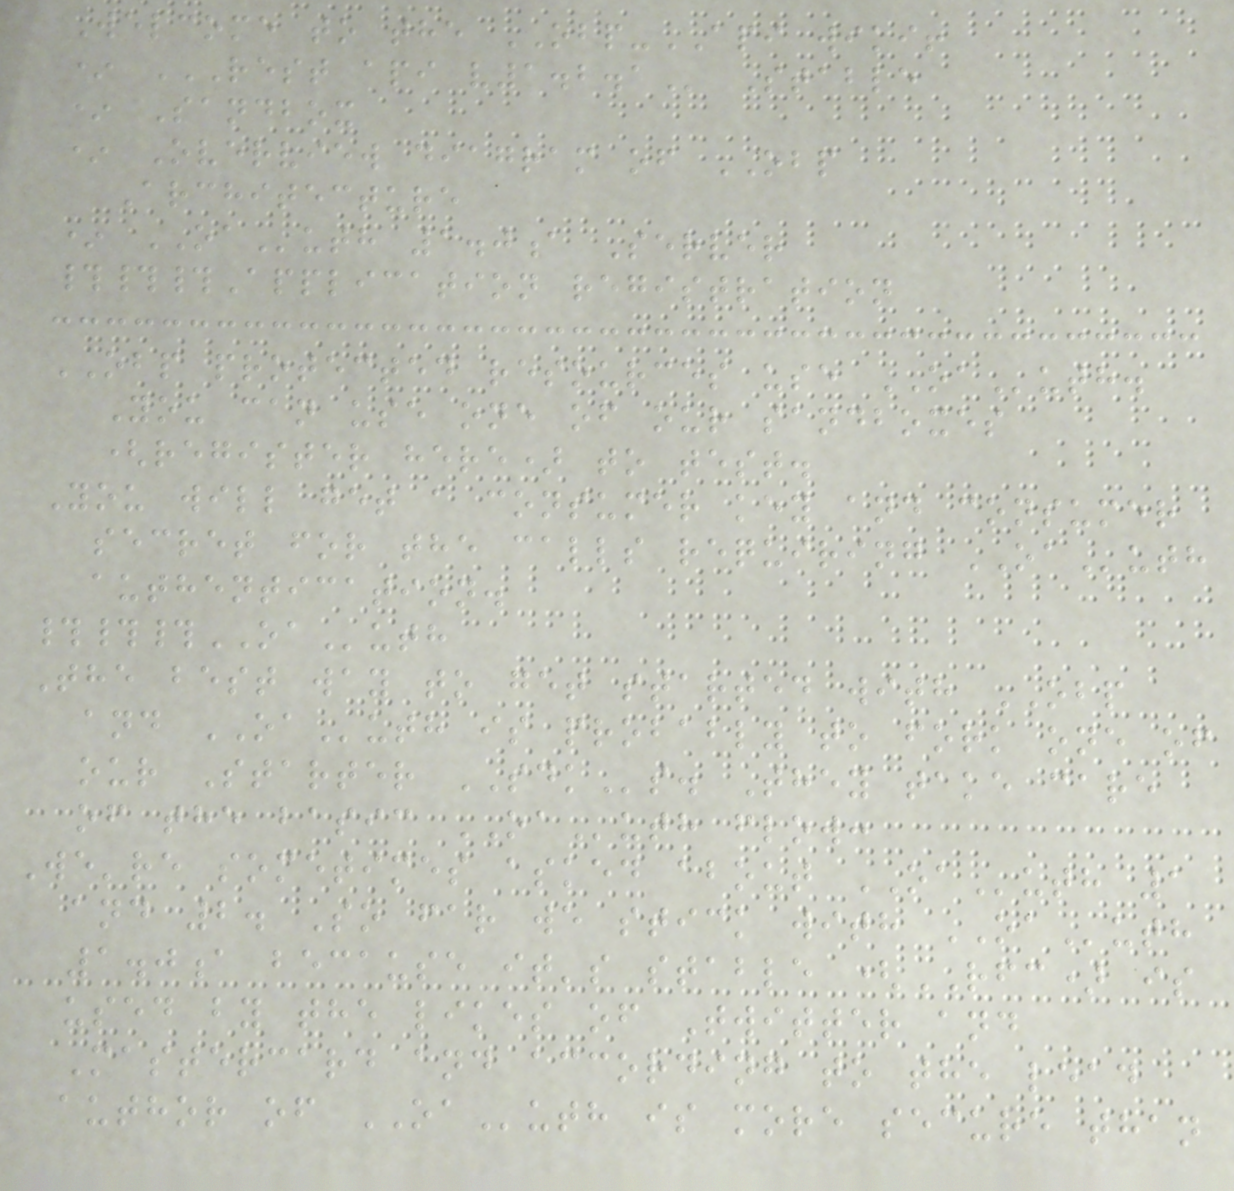Welcome to the OBP-API wiki!
* REST API V1.2.1 Stable
* Sandbox
* Overview diagram of OBP
Architecture
* OAuth 1.0a Server
###Application registration
OBP protected resources use OAuth.
You can use one of our sandboxes
(register here) to test.
You will get a consumer key and consumer
secret for the calls requiring OAuth
authentication.
###OAuth
The best way to get started with OBP
and OAuth is probably to fork one of
our Starter SDKs. They take care
of the basic OAuth flow:
We're sometimes asked about OAuth 1
and 2. So far we stick with OAuth
1.0a because it's stable (RFC) is
used by the likes of Twitter and
Mastercard and according to the lead
author of OAuth is more secure than
